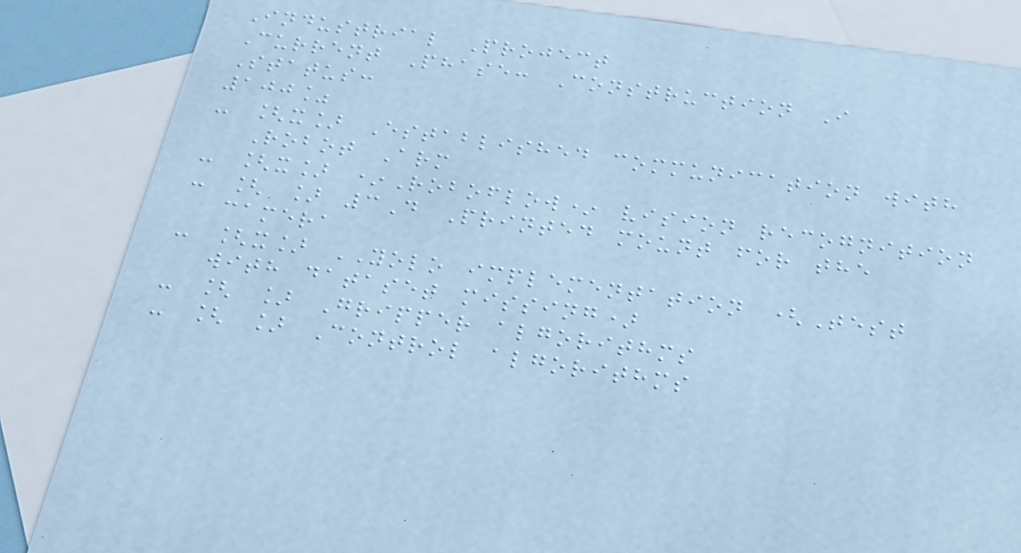Industrial Project
Current Phase: Construction I
Status:
100%
- [x] Established communication with
Robot Arm
- [x] *Roboflow* vision recognition
- [ ] 3D Printed mount for the
camera
- [x] YOLO implementation (Test
with dataset missing)
- [ ] Gripper algorithms
- [ ] Control algorithms
